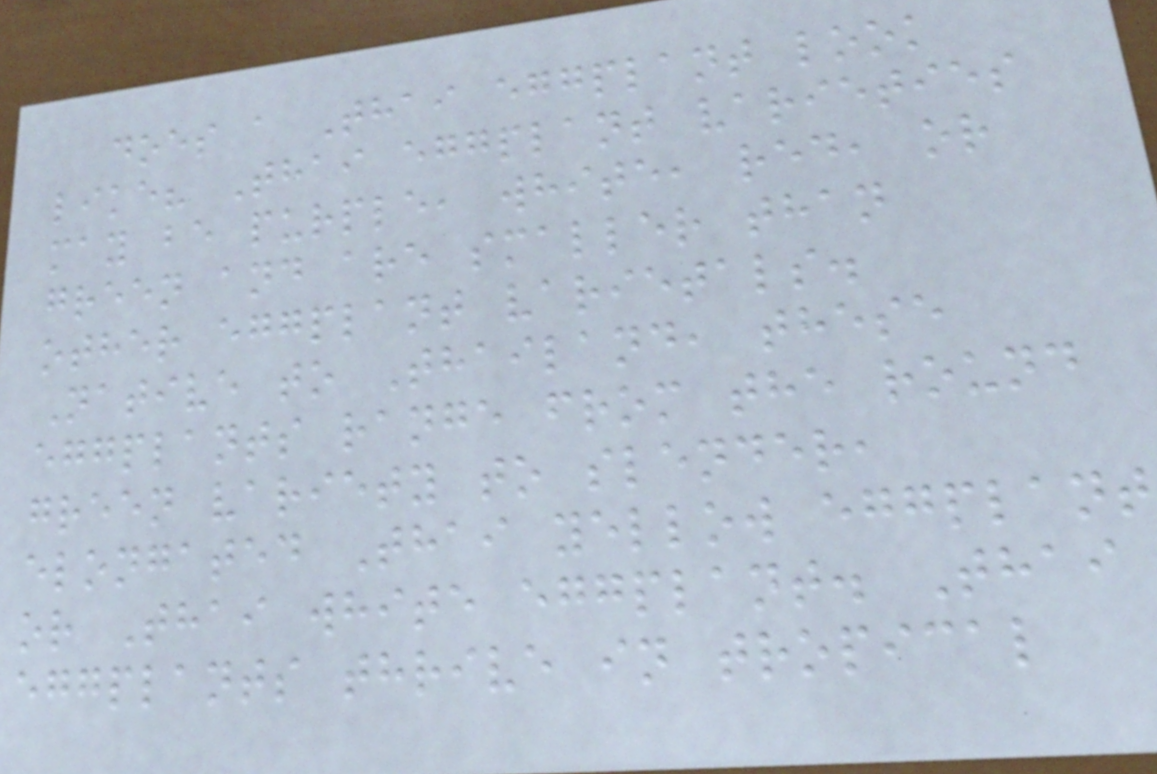does a Thai eggplant look
like? Thai eggplant varieties
may be purple, white, red, or
green and are smaller than
other eggplant varietals.
Native to Thailand, these
eggplants range from the round
green variety to slender,
elongated Thai yellow eggplant
or Thai white eggplant. Thai
eggplants thrive in tropical
